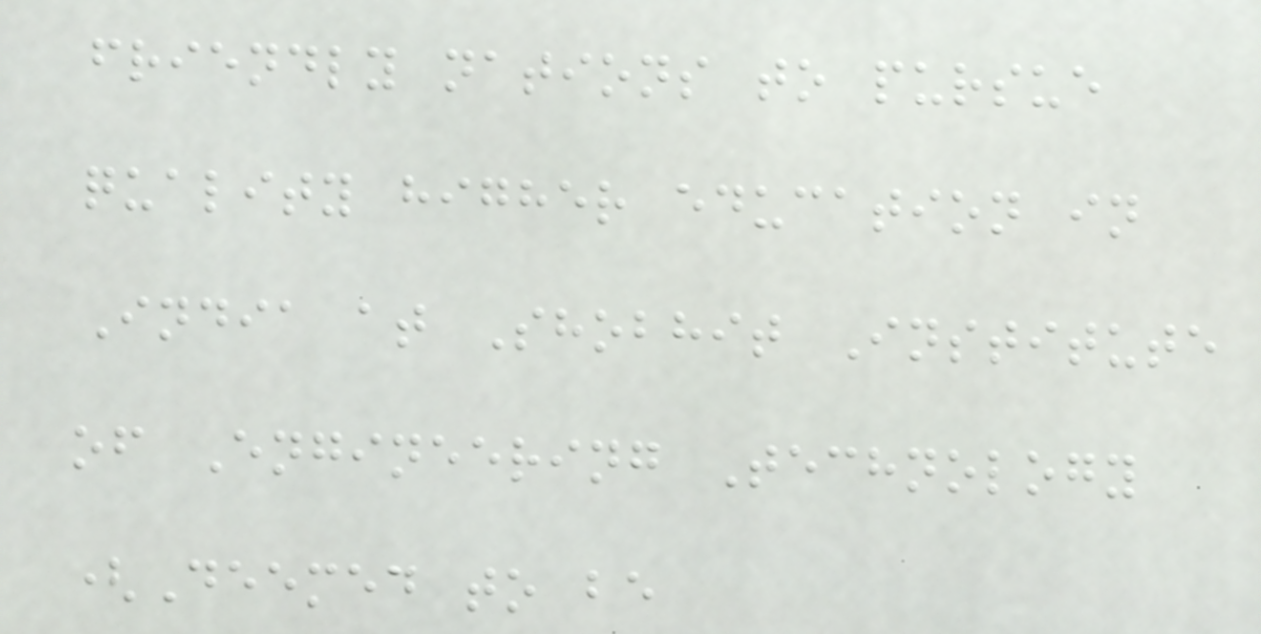friendly nations to pursue
quality higher education in
India at Shobhit Institute
of Engineering Technology
(Deemed to be
